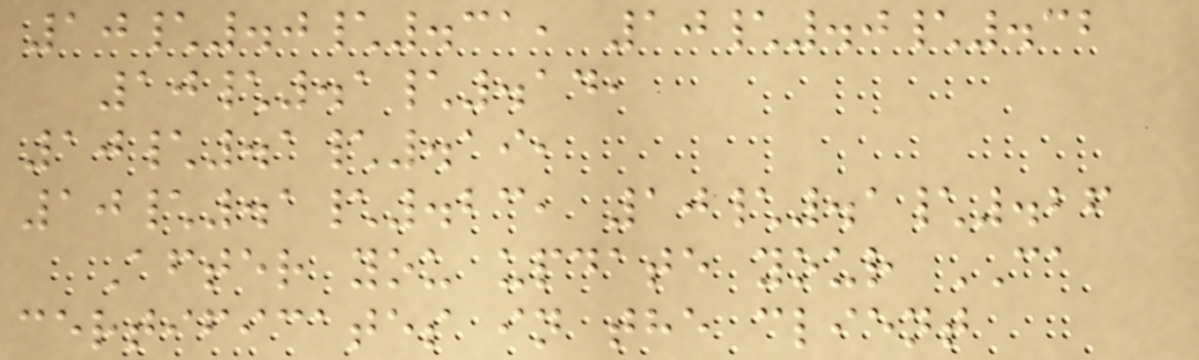10\.0\.31, 10\.0\.32
10\.1\.14,
10\.1\.19,
10\.1\.23, 10\.1\.26
After you update your CA
certificates in the client
